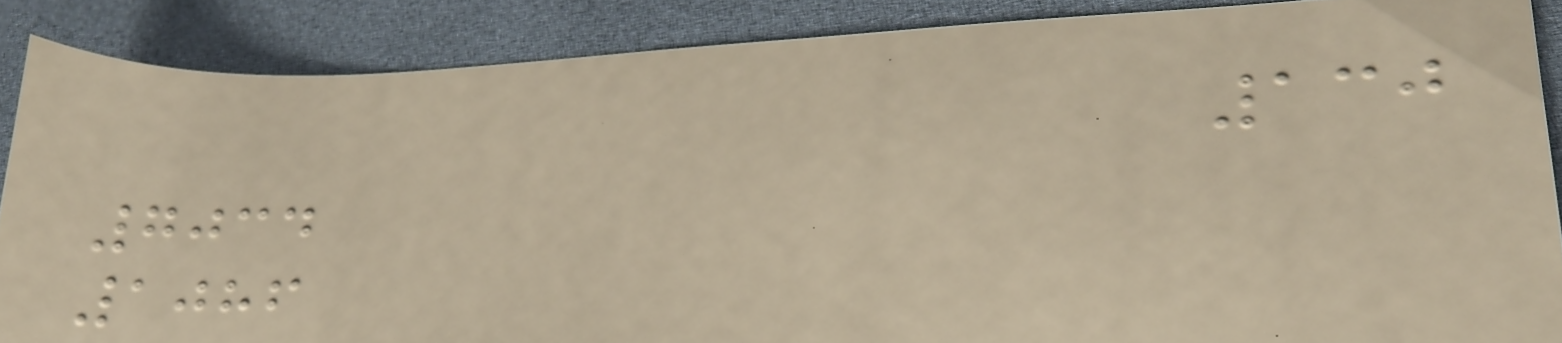130
7034
1086
